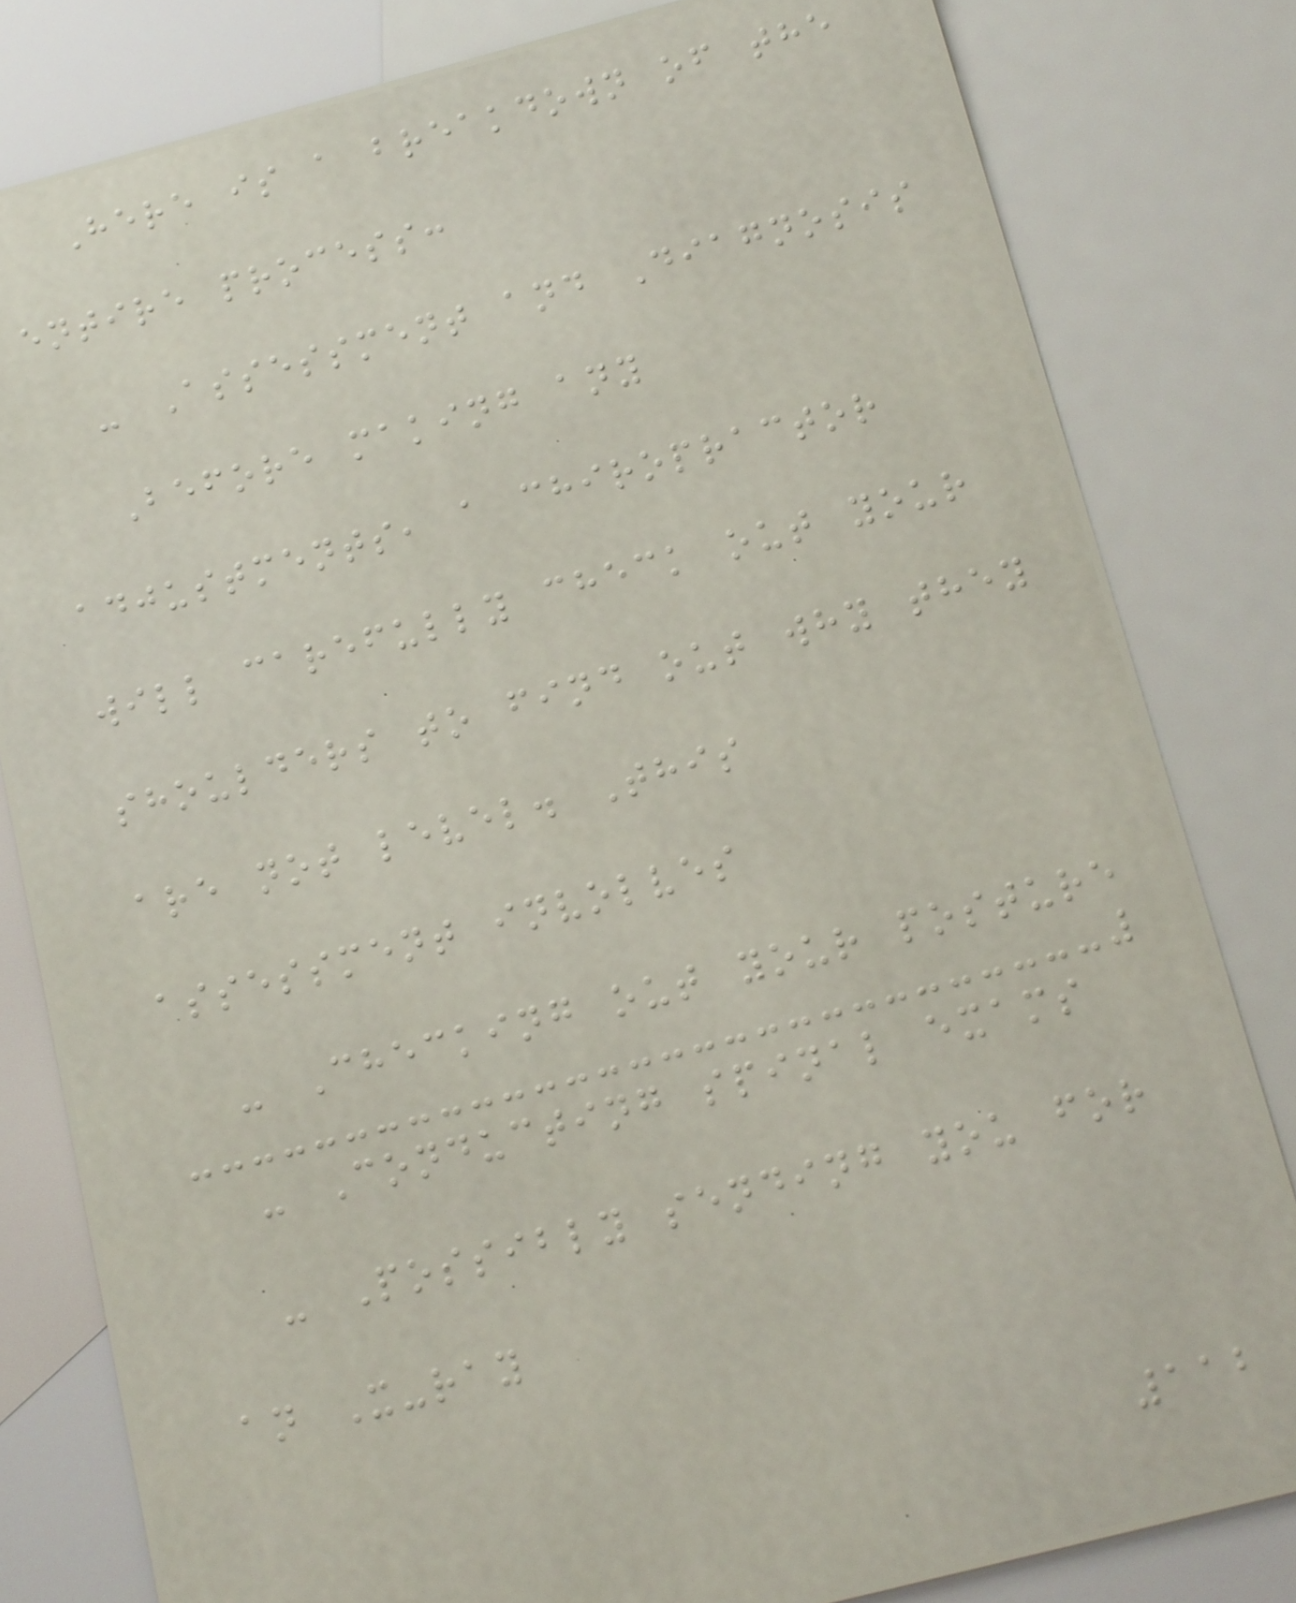Here is a breakdown of the
entire process:
- Assessment and Diagnosis
Before making any
adjustments, a chiropractor
will carefully check out your
shoulders to find out why they
are not level. This
assessment involves
- Checking out your posture
- Conducting spinal exams
- Possibly sending you for
an X-ray
112
